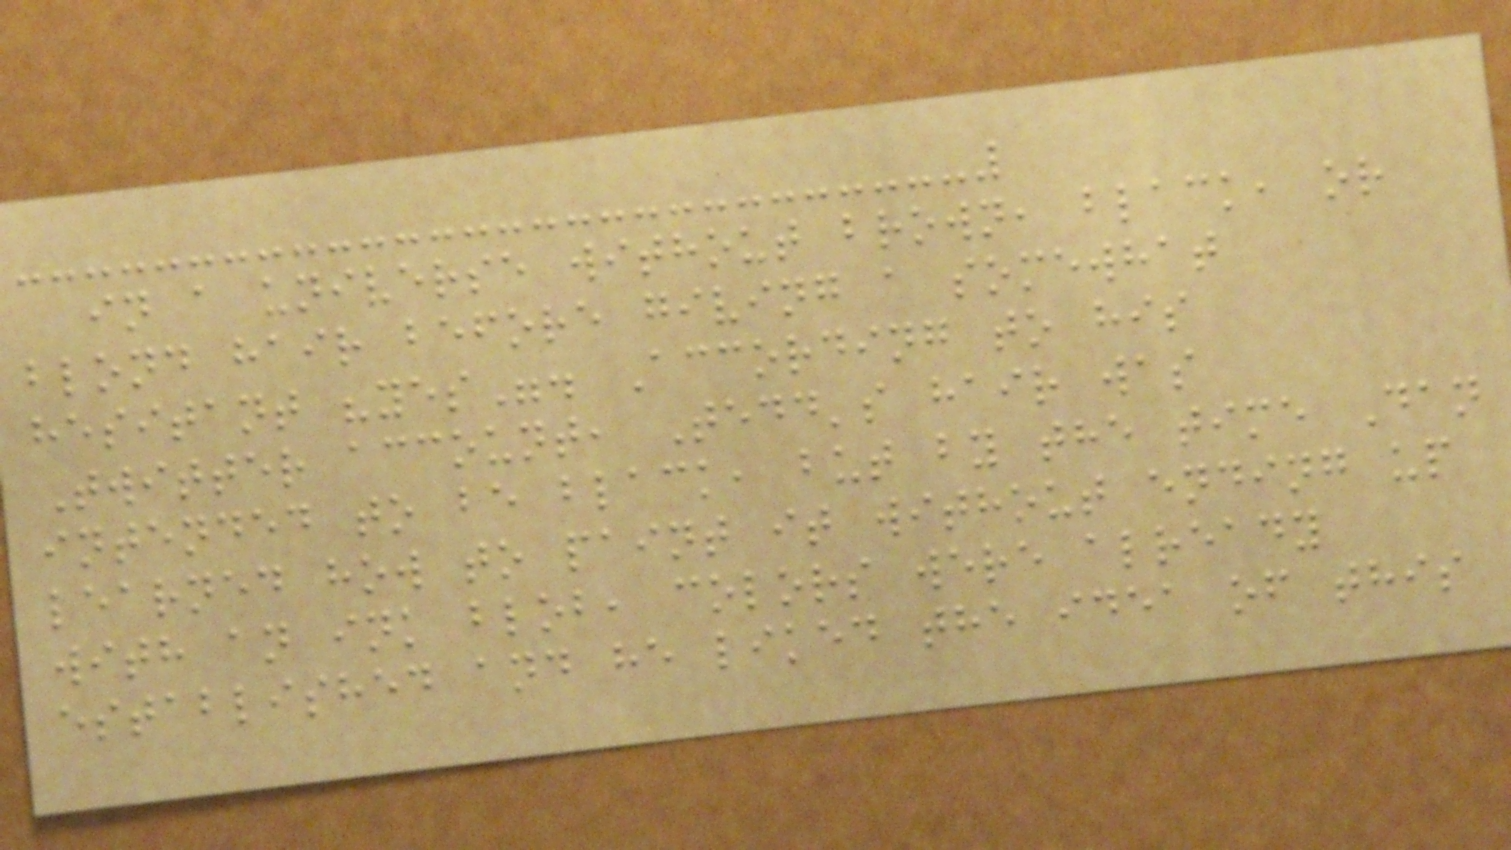in a universe without brown, black, or
blond hair before giving a somewhat
hesitant "yes". According to his
Twitter account, Tedd's hair was
intended to be black, but by the time Dan
learned how to paint it without ending up
with an ink blob, colors were already
established and he liked the idea of this
